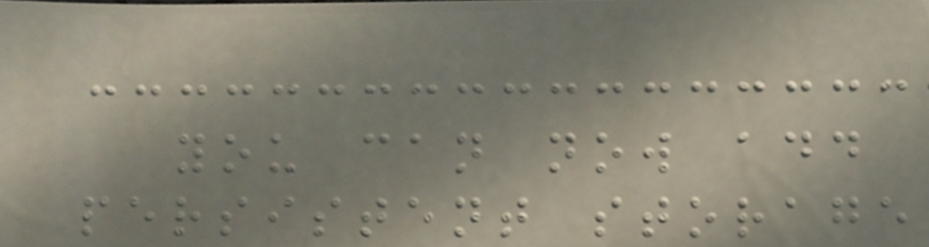you can now add
persistent storage
